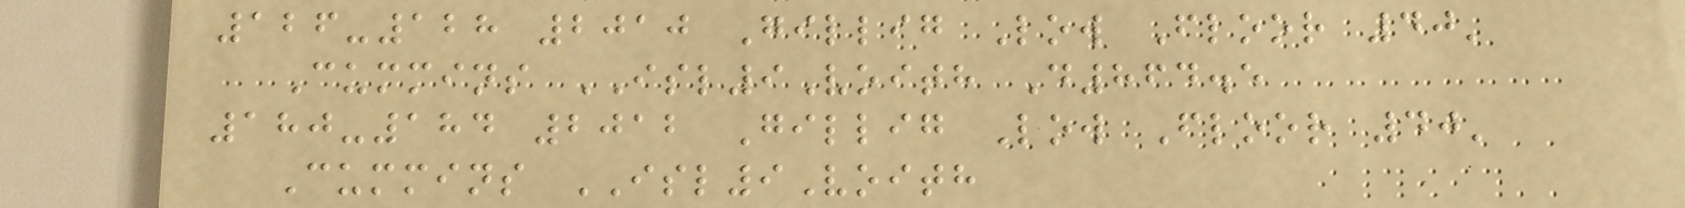126-128 2010 Gillig Low Floor 40'
Cummins ISL9Voith D864.5
180-184 2012 Gillig Low Floor 40'
Cummins ISL9Voith
